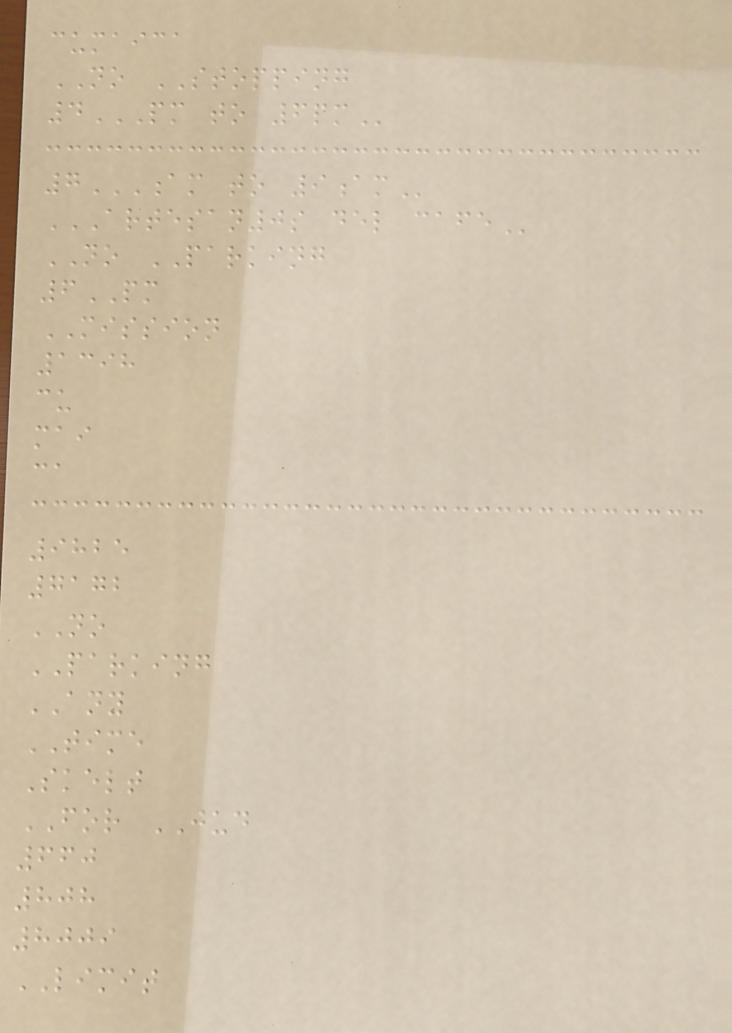cumaica
NO STOPPING
4PM TO 6PM
7AM TO 9AM
ARTESAN0S DEL CAFE
NO PARKING
6PM
MISSION
1398
cu
mai
ca
9825
7172
NO
PARKING
ANY
TIME
Skelt
FOR JUD
660
808
8009
LIMIT
